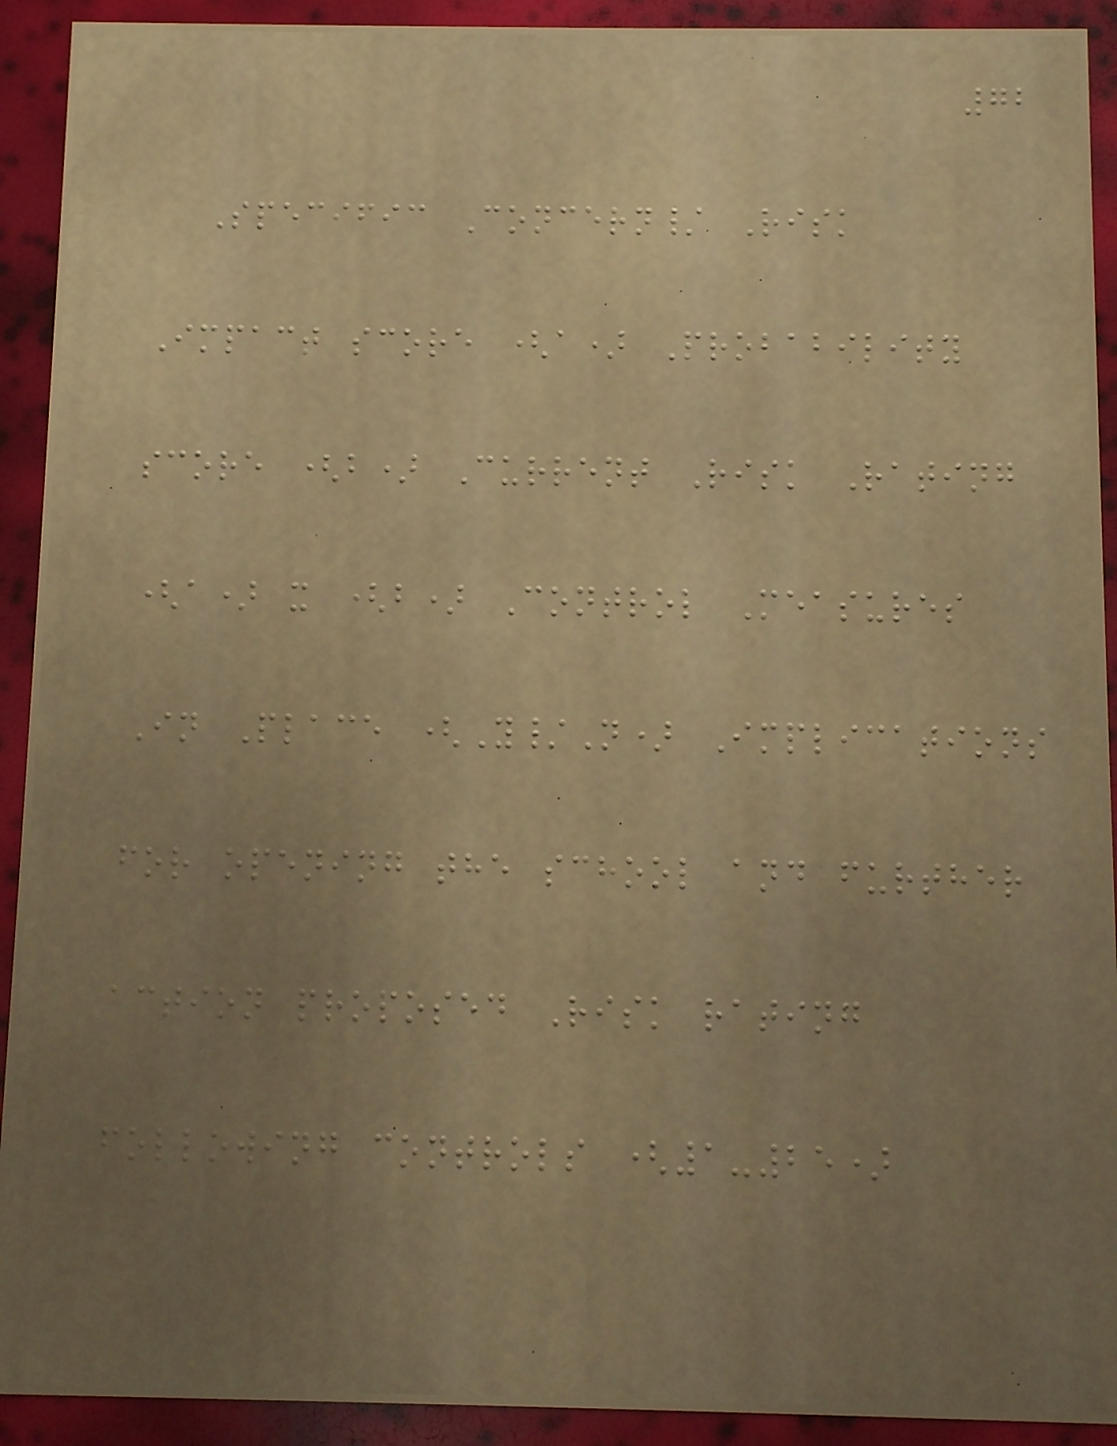72
Specific Concern/ Risk
Impact score (a) Probability
score (b) Current Risk Rating
(a) x (b) Control Measures
In Place (Y/N) Implications
for opening the school and further
action proposed Risk rating
following controls (1-25)
